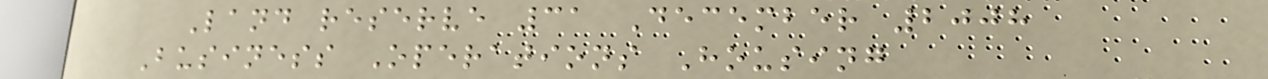Land reserve 31 December 2008
Business Operations Housing
